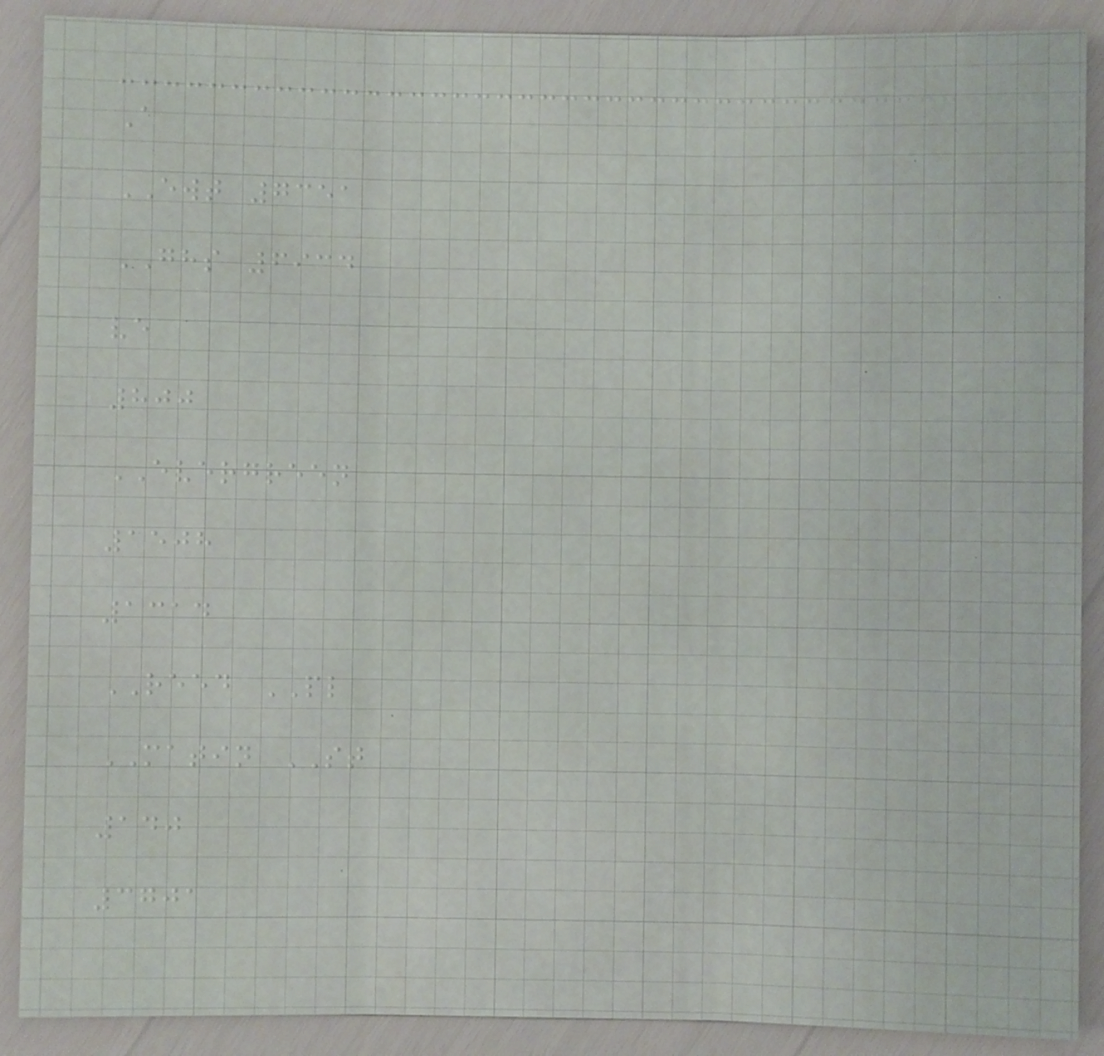A
EWT 7351
GHS 6934
ve
800
EVERGREEN
1508
1314
REED PL
MATIN ST
140
3701
